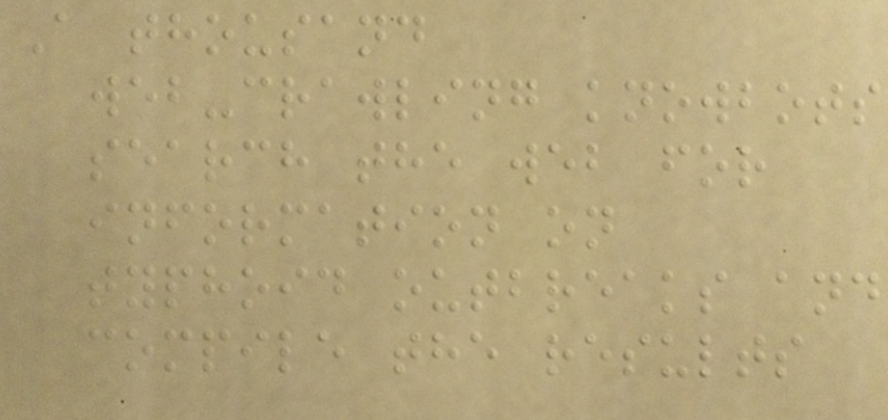A thousand
web-crawling knowbots
search the web for
information on
typhoid outbreaks and
compile the results
